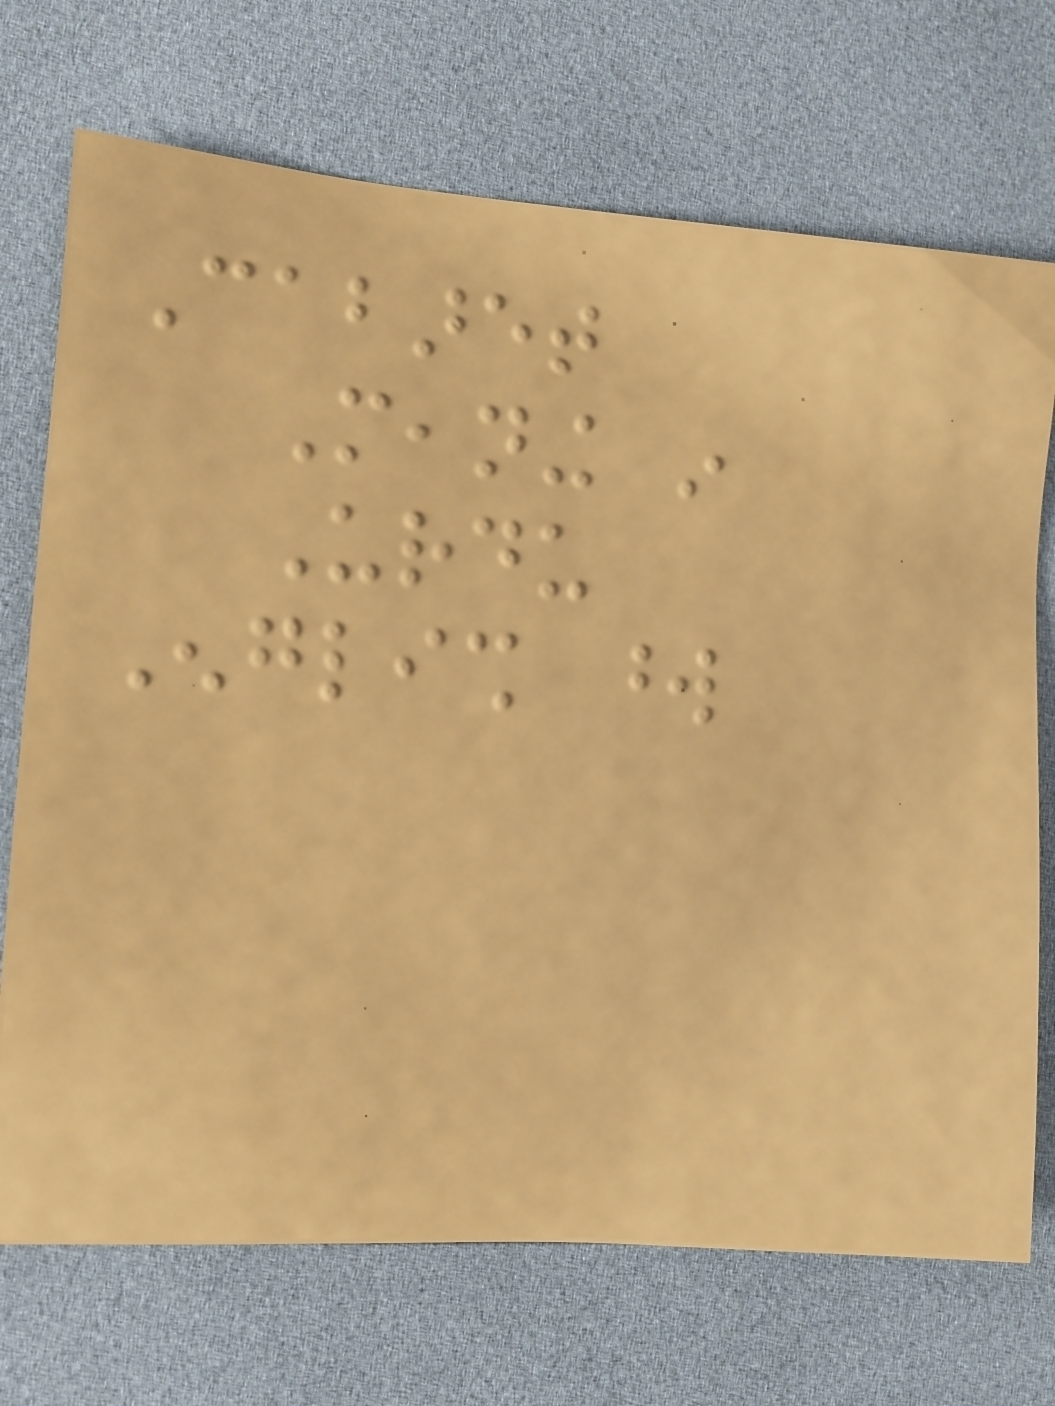Cabaret
Meaning in
Urdu
English word
